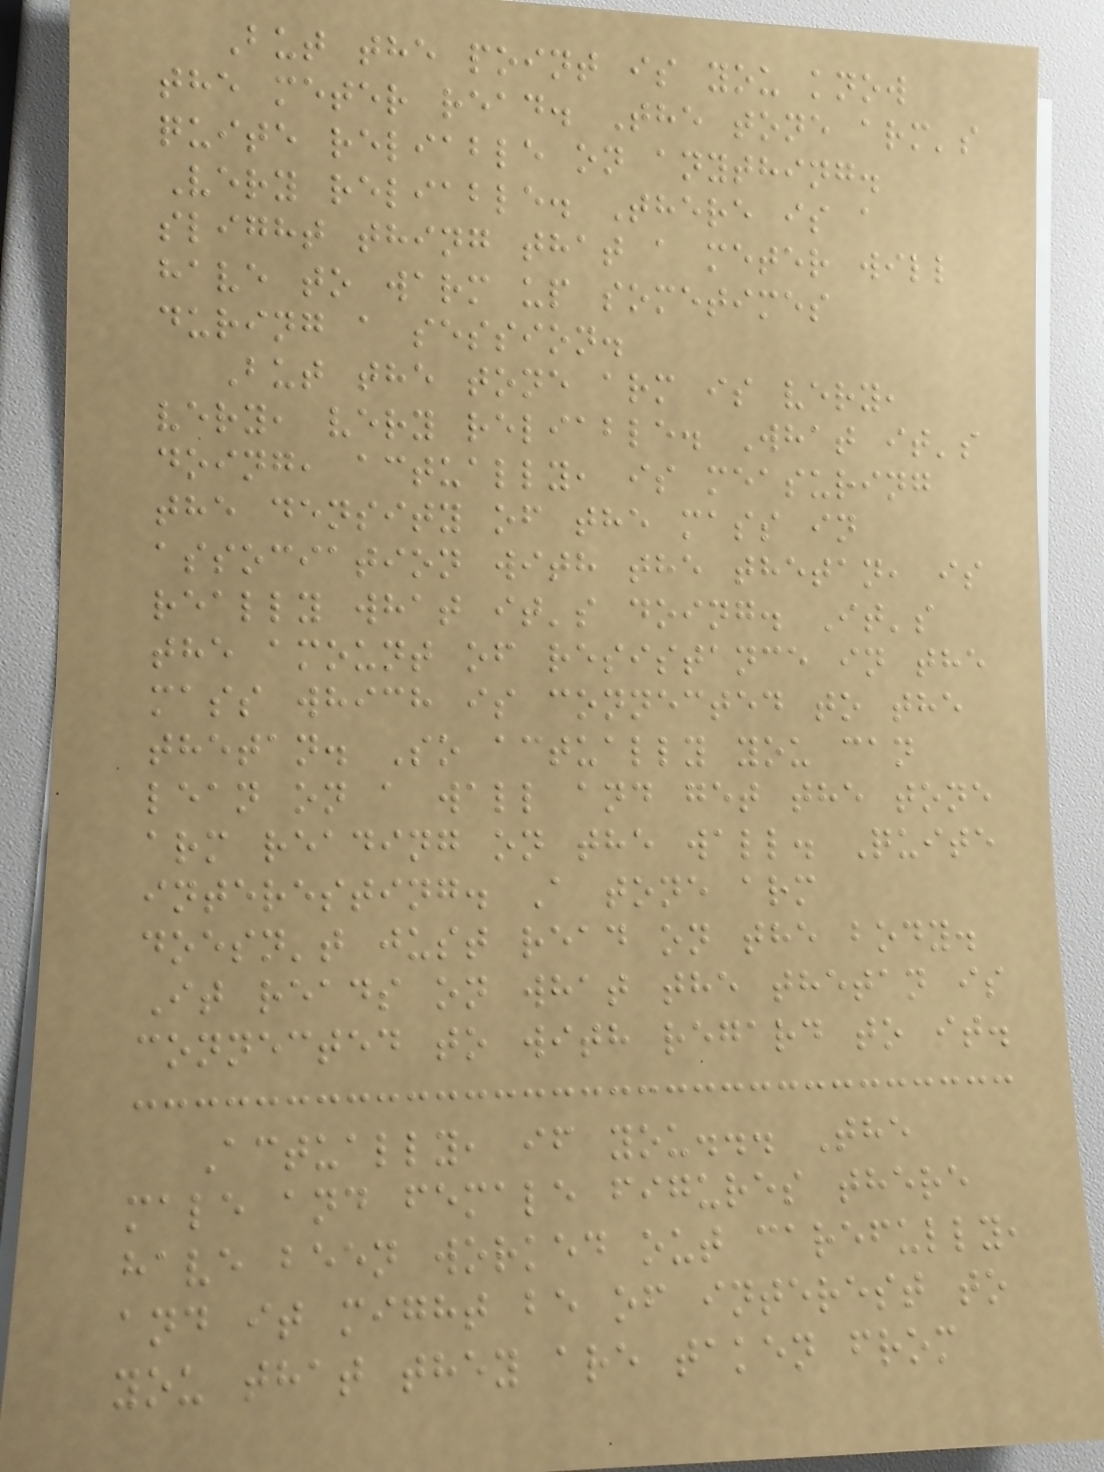But the point is you know
the meter read. The tone arm's
quite reliable on anything.
Very reliable. There is a
slight thing that a meter will
have to warm up sometimes
during a session.
But the tone arm is very,
very, very reliable. What it's
doing, actually, is measuring
the density of the mass in
association with the thetan, is
really what it's doing. It's
the amount of resistance in the
mass which is connected to the
thetan. So actually you can
lean on a wall and get the tone
arm reading on the wall. Quite
interesting. A tone arm
doesn't just read on the body.
It reads on what the thetan is
connected to with regard to it.
Actually, if you... The
male and female figures there
have been worked out carefully,
and it might be of interest to
you that they are taken from
